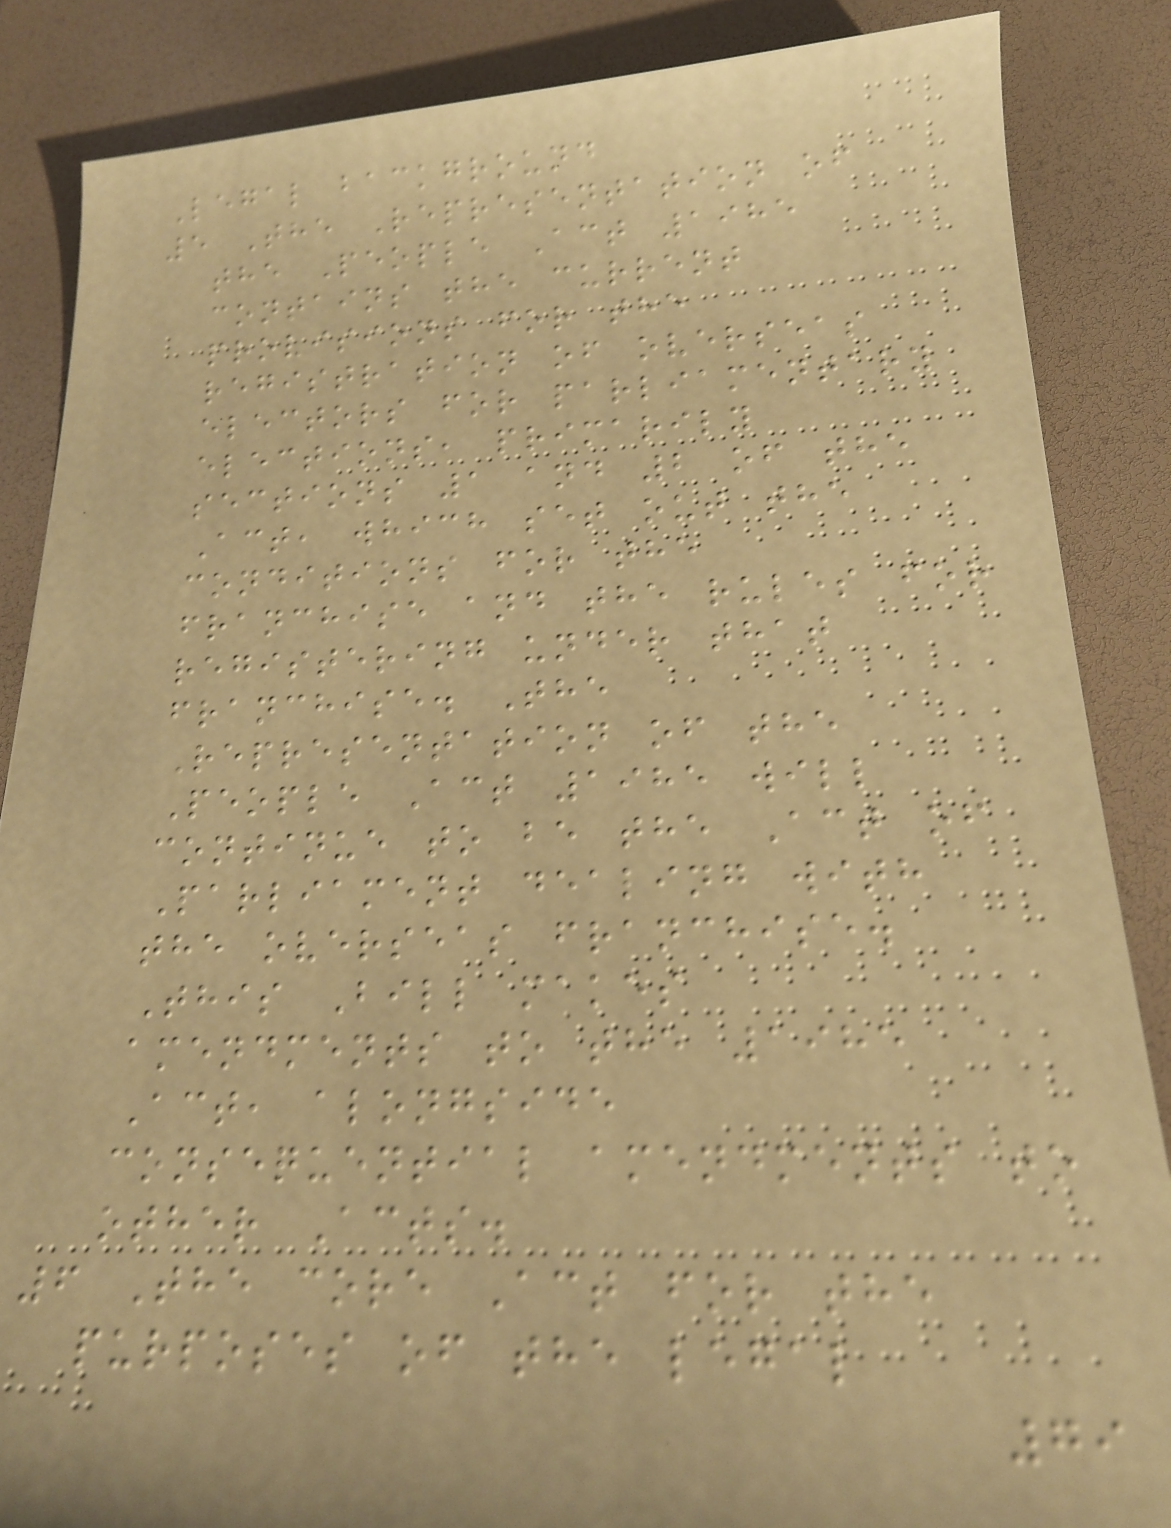Legal background
5 The Representation of
the People Act 1985
contains the current
provisions for the
registration of overseas
electors for parliamentary
elections, primarily
sections 1 and 2 of the
Act, which set out the
conditions for the
franchise and the rules for
registering under that
franchise. The
Representation of the
People Act 1985 will
continue to be the Act of
Parliament dealing with
the overseas franchise.
This Bill makes
amendments to the 1985
Act, alongside
consequential amendments to
other Acts.
6 The core Act for the
purposes of the legal
79
